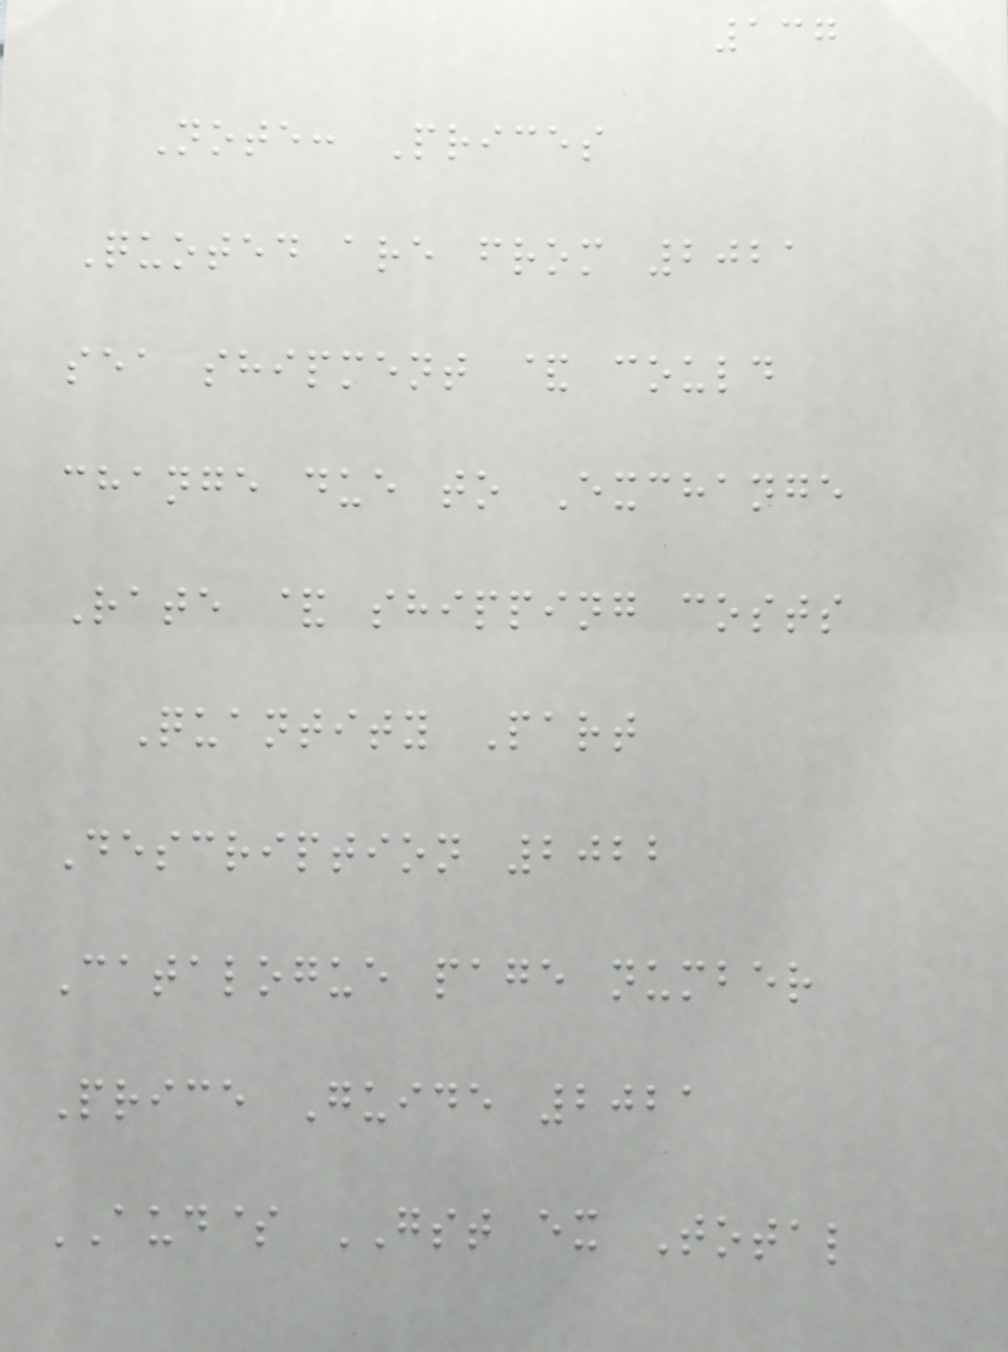137
Note: Prices
Quoted are from 2021
sea shipment & could
change due to Exchange
Rate & shipping costs
Quantity Part
Description 2022
Catalogue page number
Price Guide 2021
AUD$ GST ex Total
